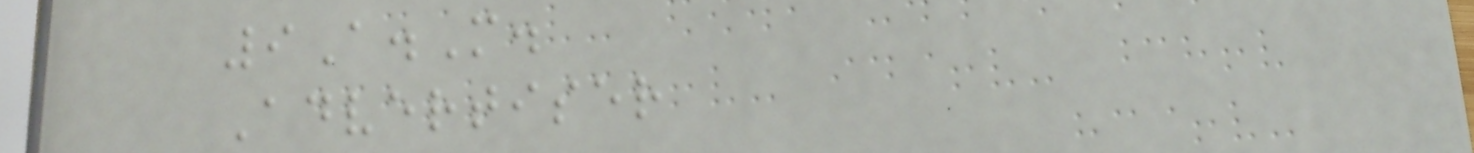9A.M.
Advertiser
